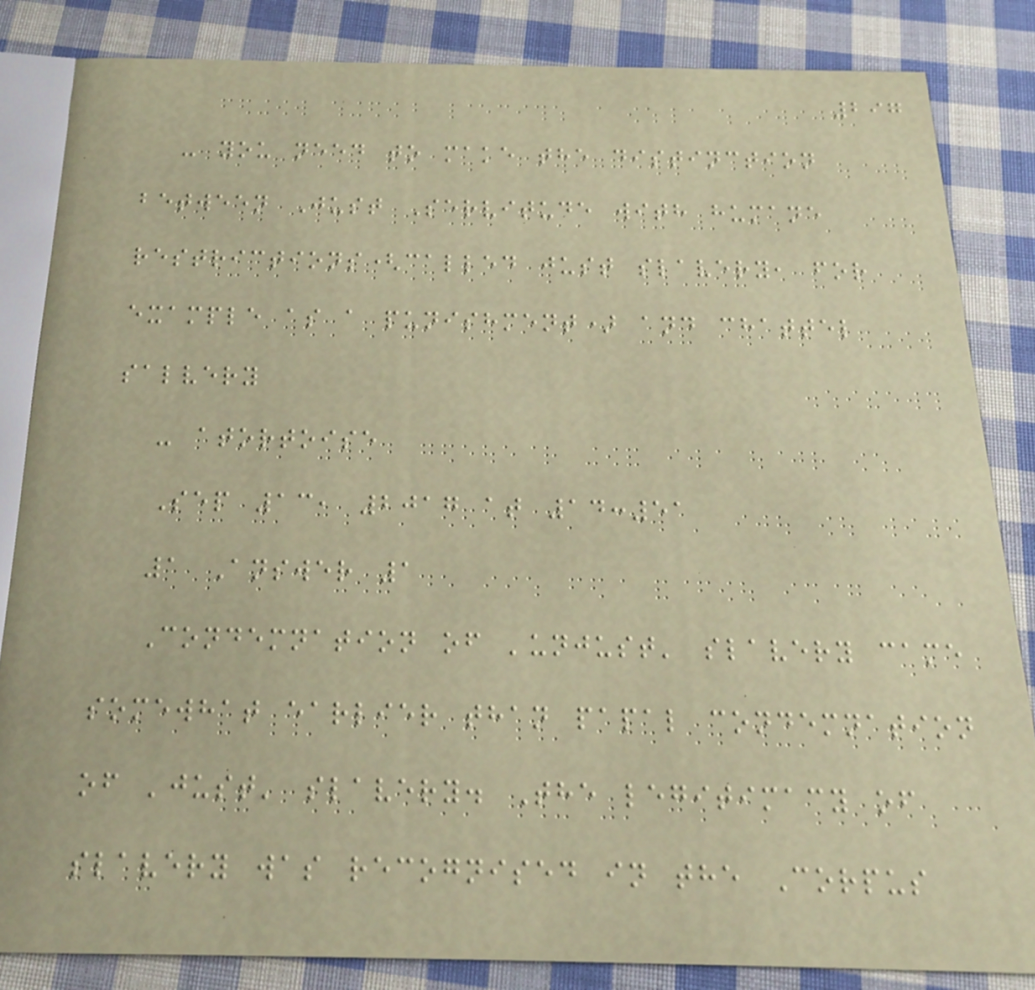297
- you need to make the distinction
between Just Servitude with humane
restrictions(called just slavery, for
example as a punishment) and chattel
salvery
- atortoise
Sep 13, 2017 at 14:51
1 Answer 1
Condemnation of 'unjust' slavery came
somewhat earlier than papal condemnation
of 'just' slavery. The legitimacy of
slavery was recognised in the Corpus
